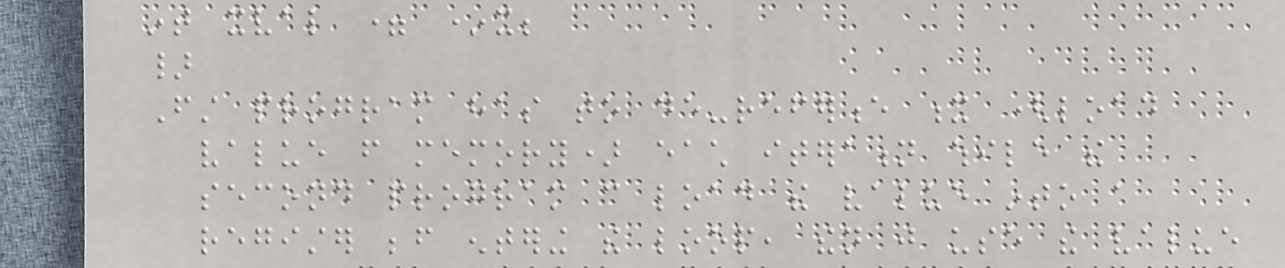int xval = *x;
}
First program has to de-reference x (load
value from memory) each iteration while the
second program can load the value into a
register before entering the loop, then just use the value
